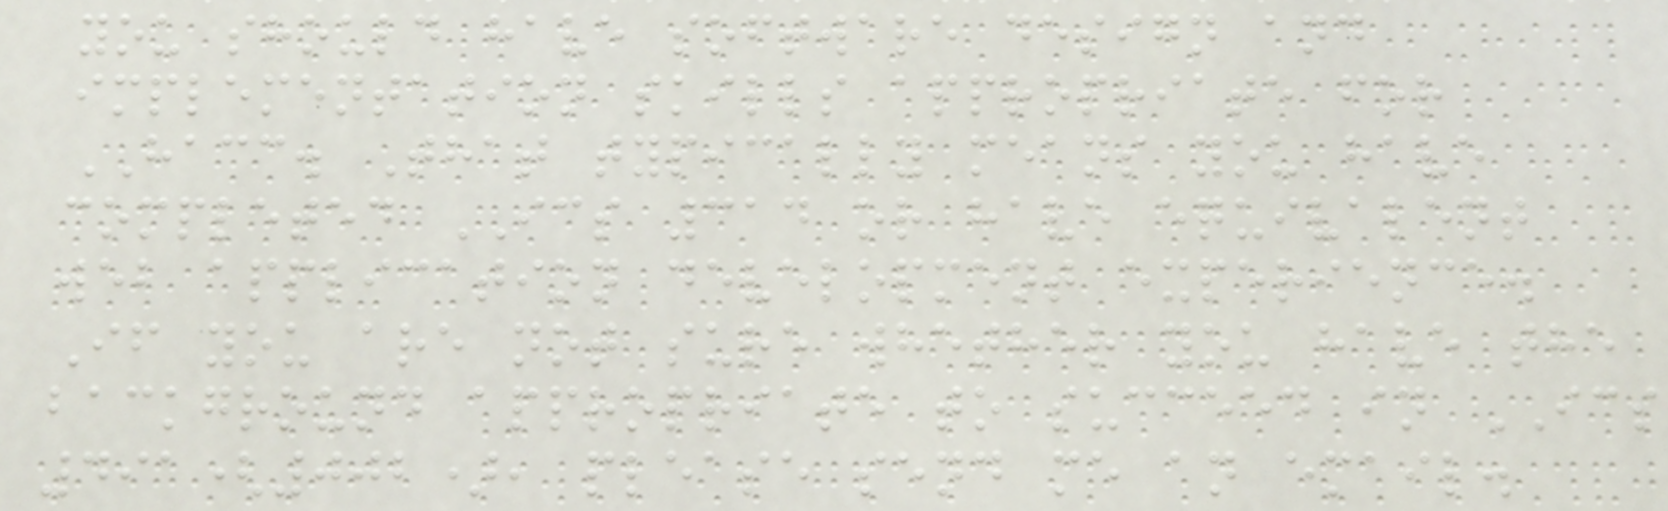you should have software design and
implementation skills appropriate for
HACC. That typically means you have
completed ICS 314 or have equivalent
web application development experience.
If you are not sure whether you have the
background appropriate to succeed in ICS
491(002), please send me an email.
